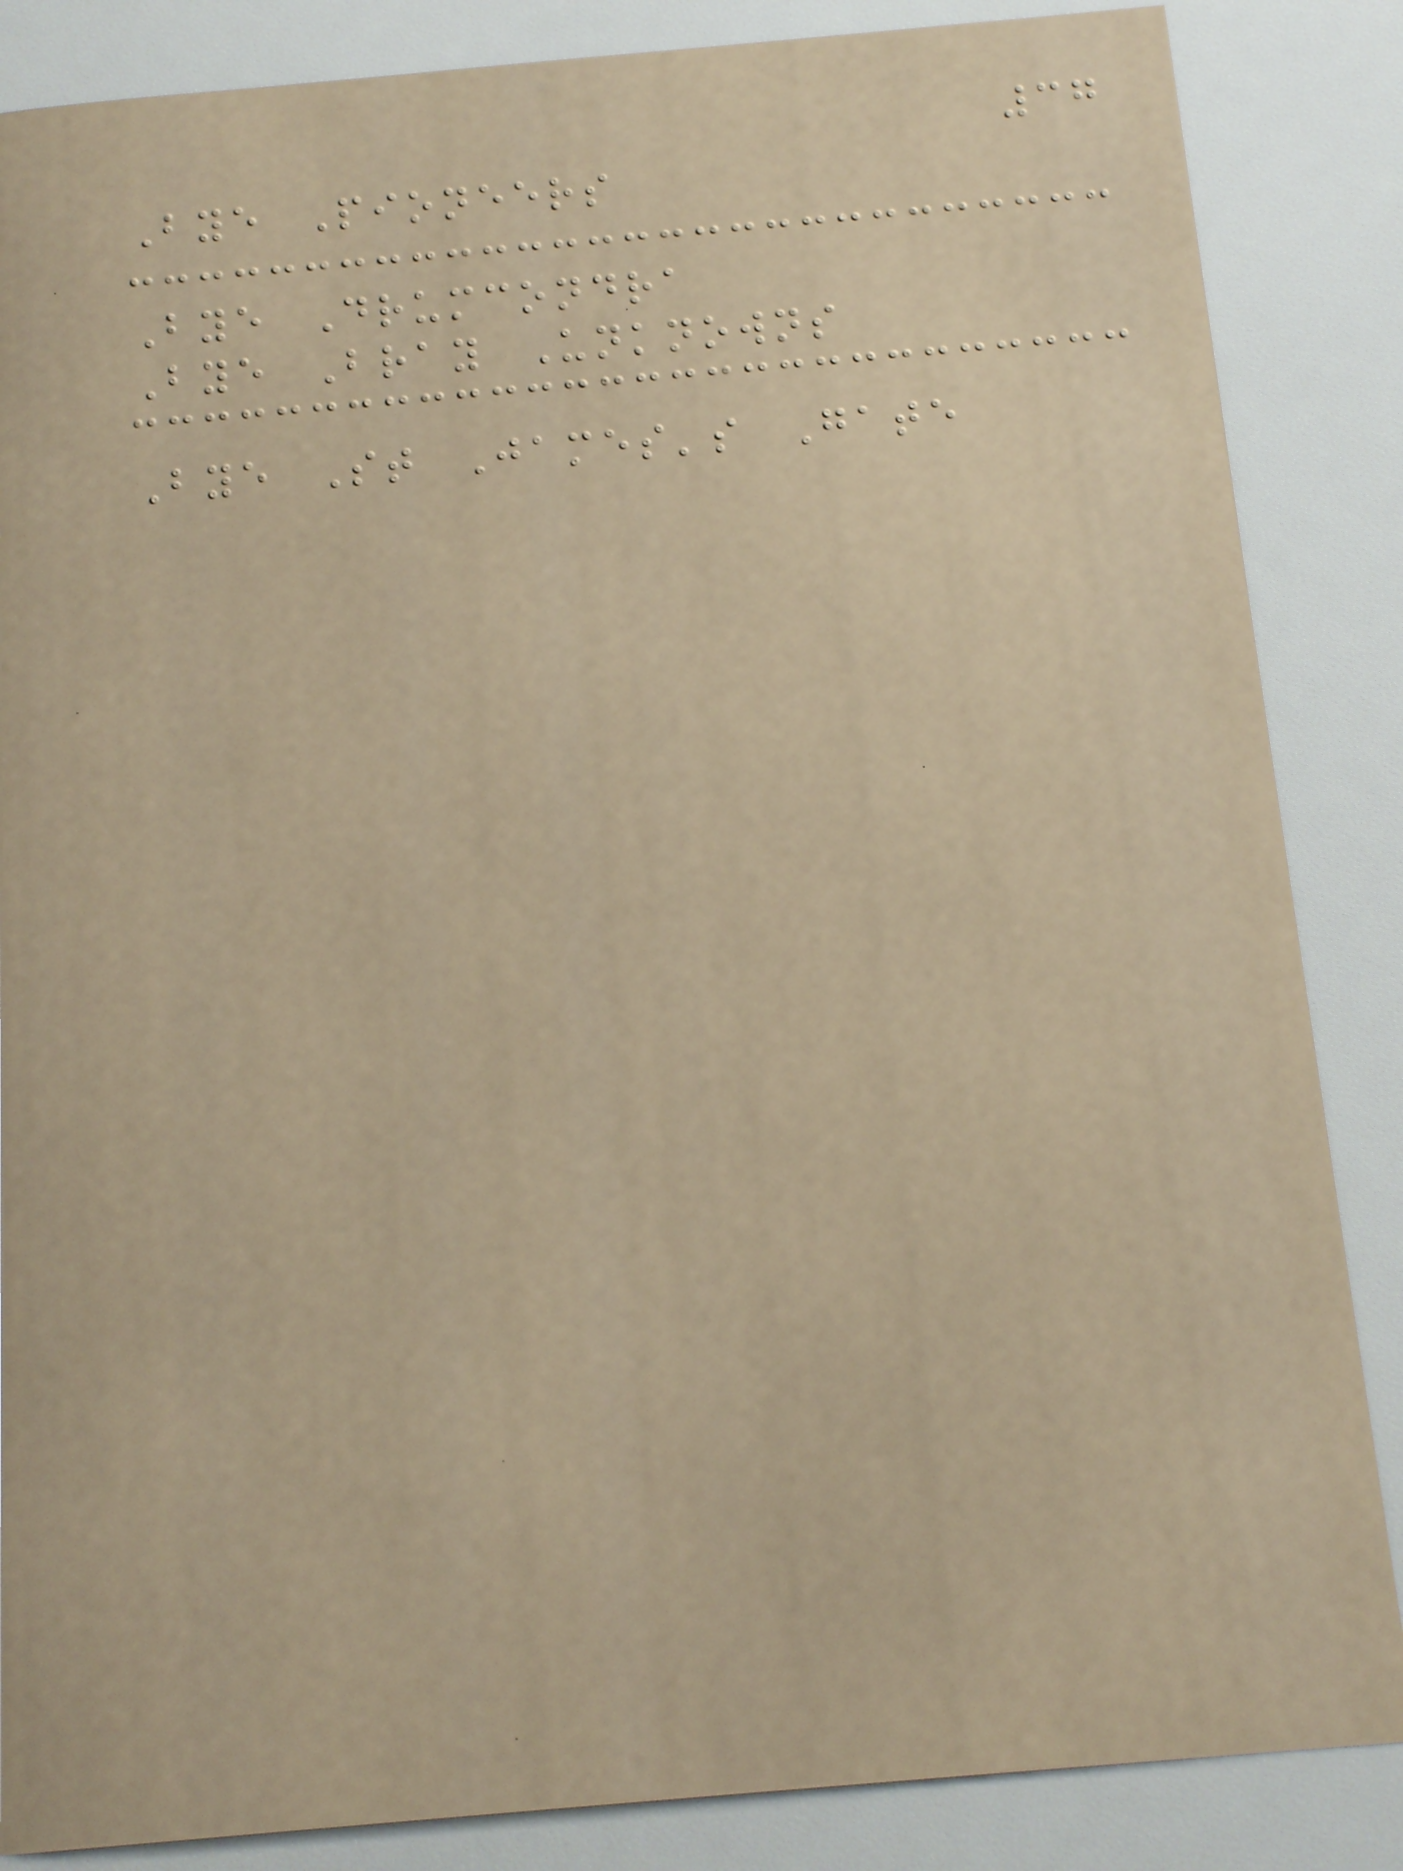37
Bye Pioneers
Bye Drumcondra
Bye Bray Unknowns
Bye St James's Gate
